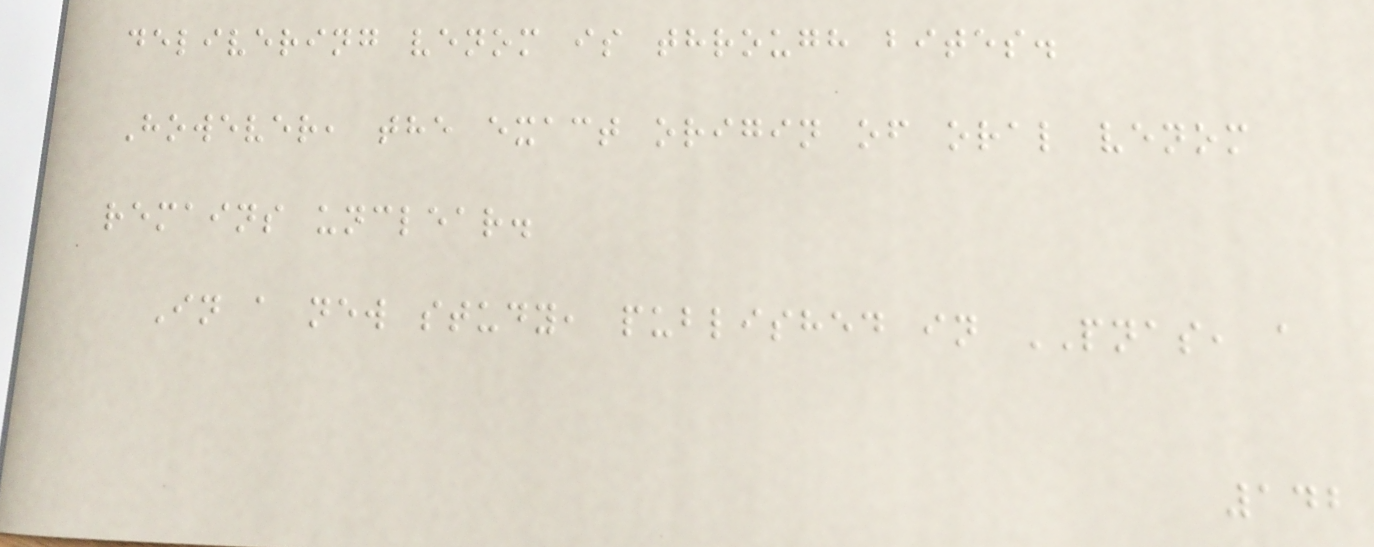delivering venom is through bites.
However, the exact origin of oral venom
remains unclear.
In a new study, published in PNAS, a
142
